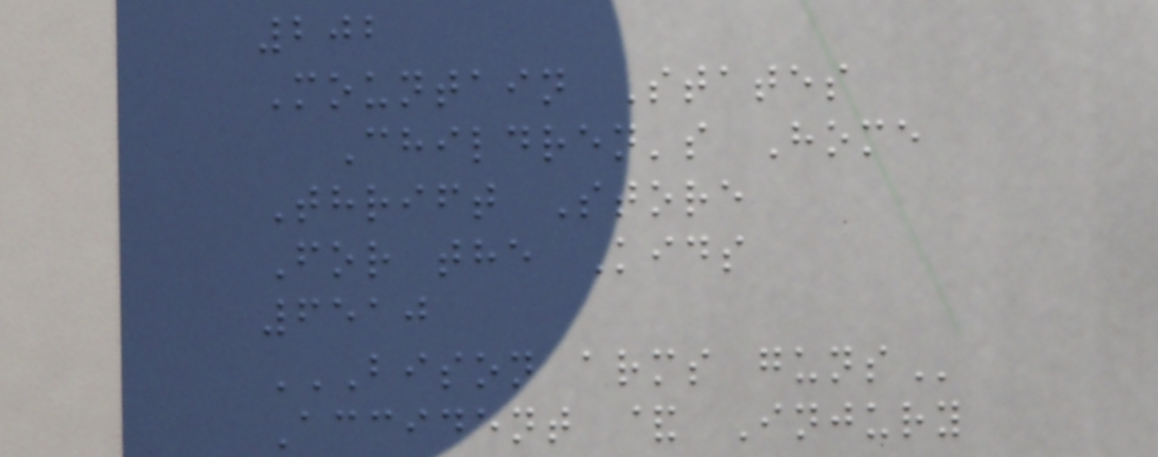202
Mountain States
Children's Home
Thrift Store
For the Kids
6510
BISON ARMS GUNS
Accident & Injury
